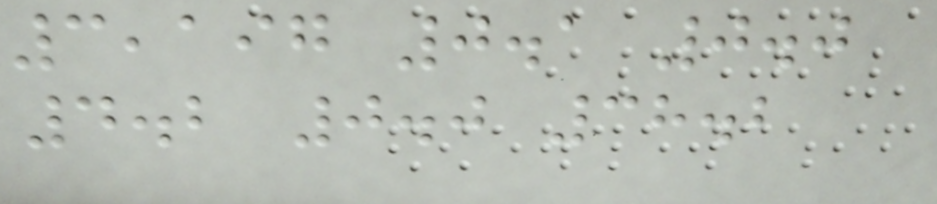3,197 0.1 0.0
4.2 0.0 38.2
